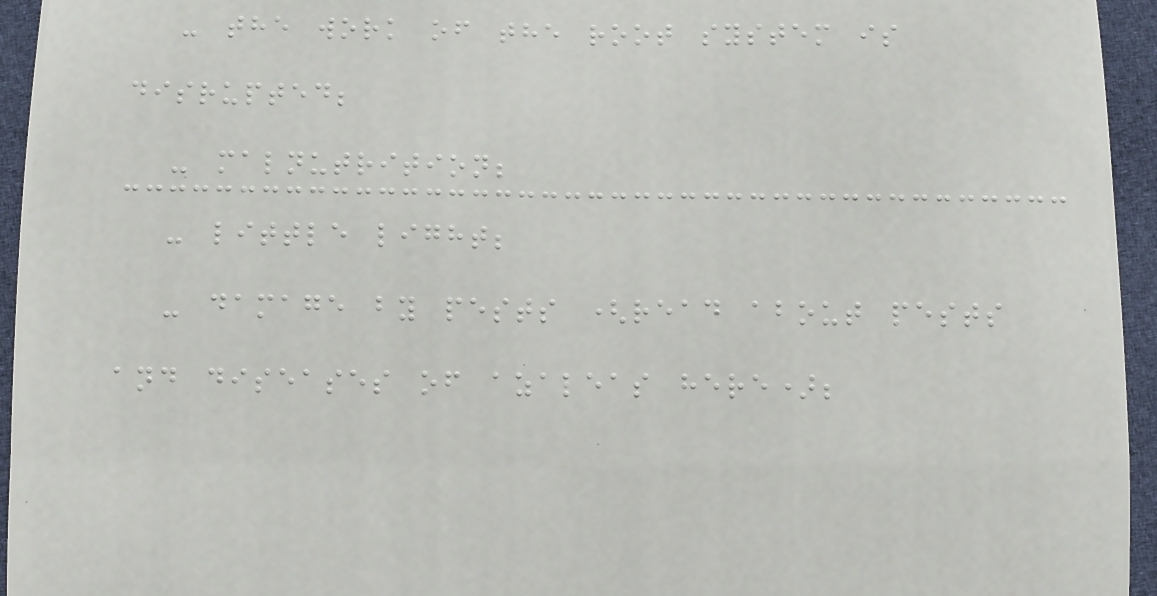- the work of the root system is
disrupted;
- malnutrition;
- little light;
- damage by pests (read about pests
and diseases of azaleas here);
